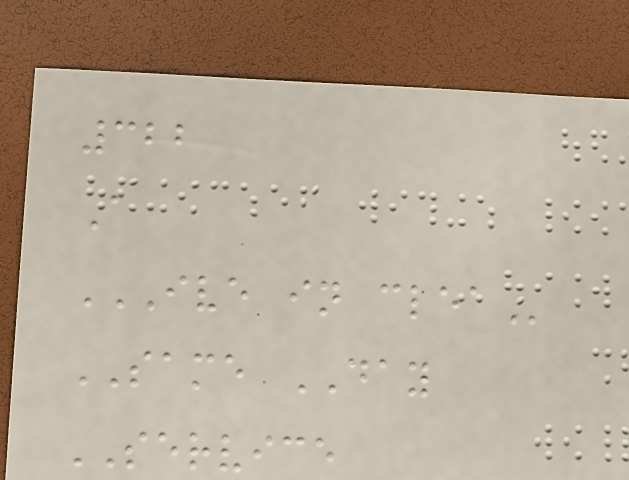322
A
IVE IN CLEA
SAME DAY
SERVICE
